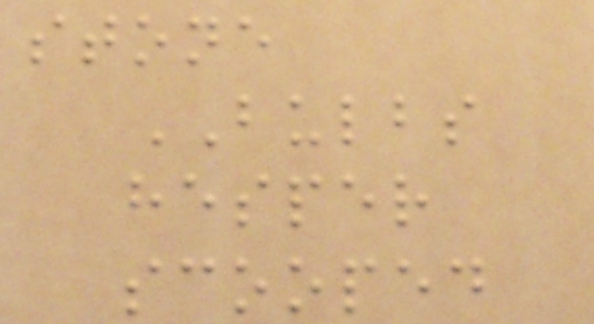stone
BULBS
hesper
scooped
